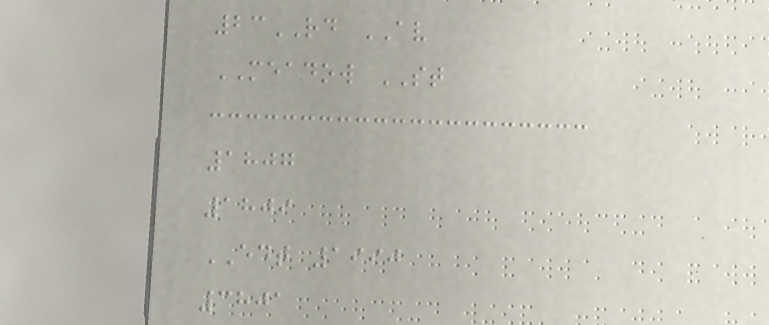23RD AV
MEADOW ST
1807
1809
EDT 1990
3801
